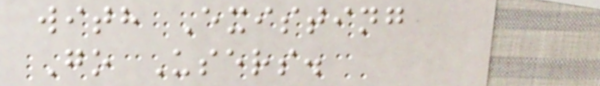with Existing
Go Users.
